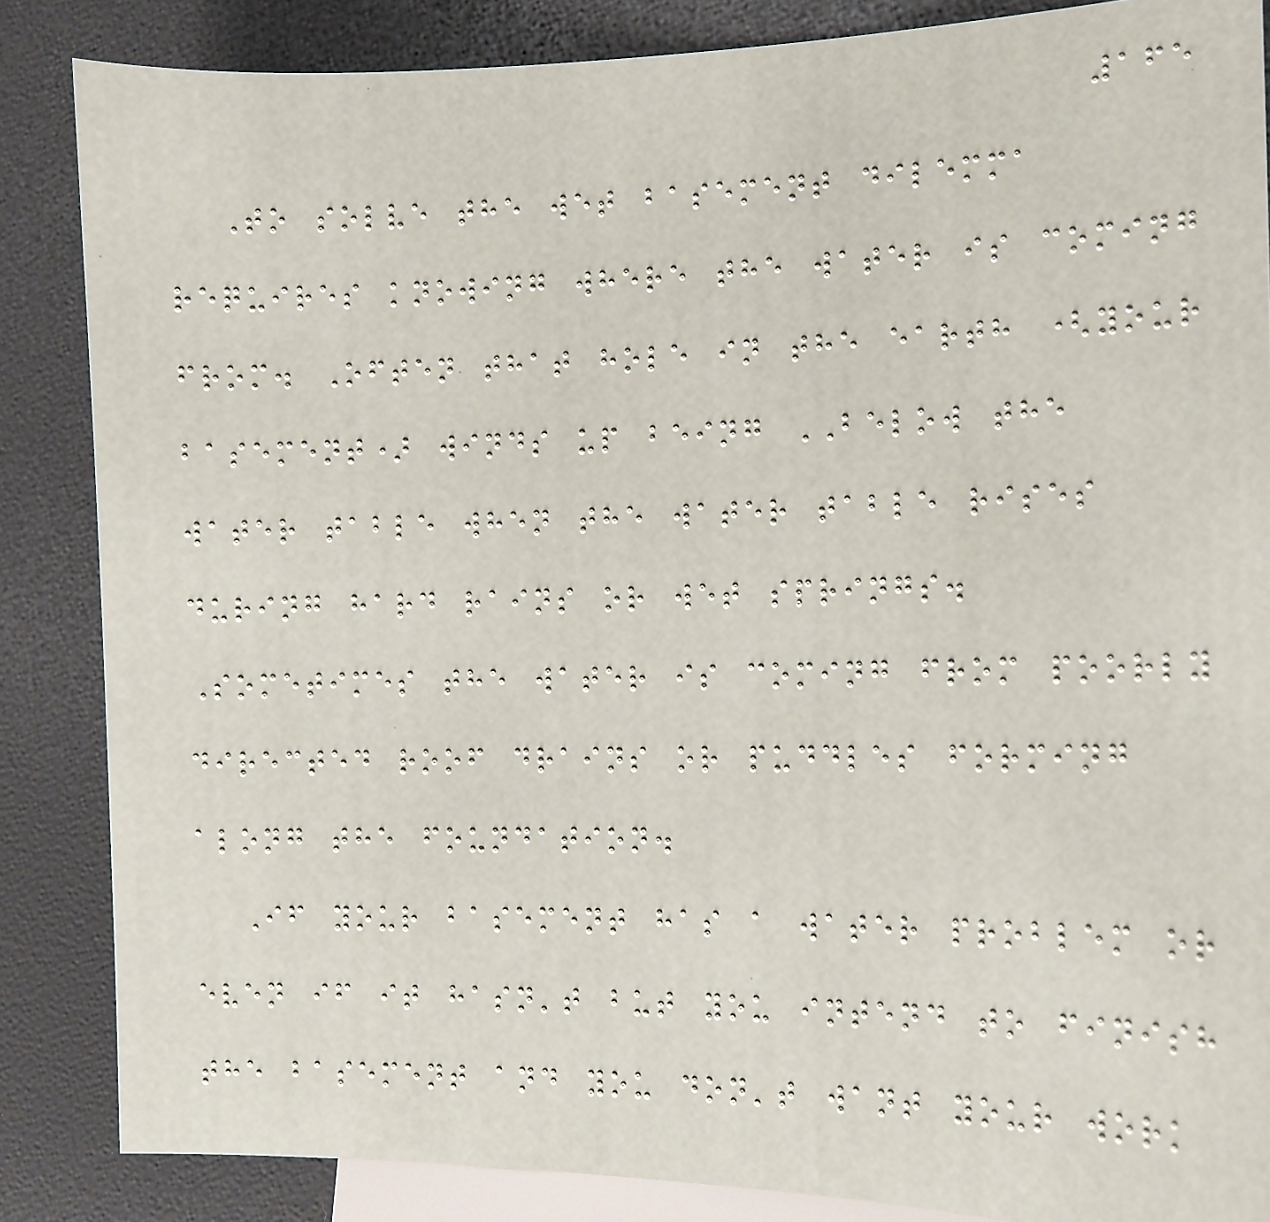165
To solve the wet basement dilemma
requires knowing where the water is coming
from. Often that hole in the earth (your
basement) winds up being BELOW the
water table when the water table rises
during hard rains or wet springs.
Sometimes the water is coming from poorly
directed roof drains or puddles forming
along the foundation.
If your basement has a water problem or
even if it hasn't but you intend to finish
the basement and you don't want your work
